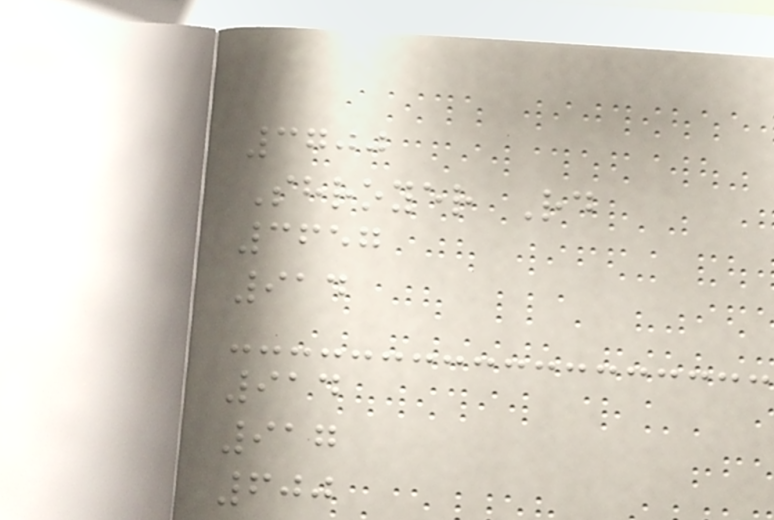3700
Shroyer Rd
3657
914
914
917
600
